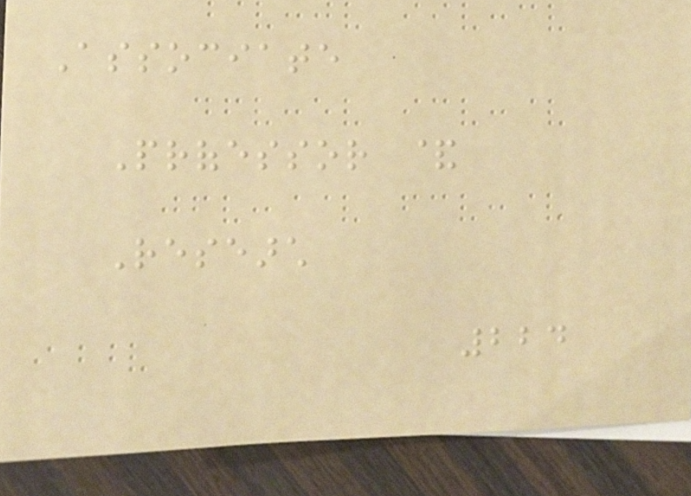Associate
Professor &
Research
224
